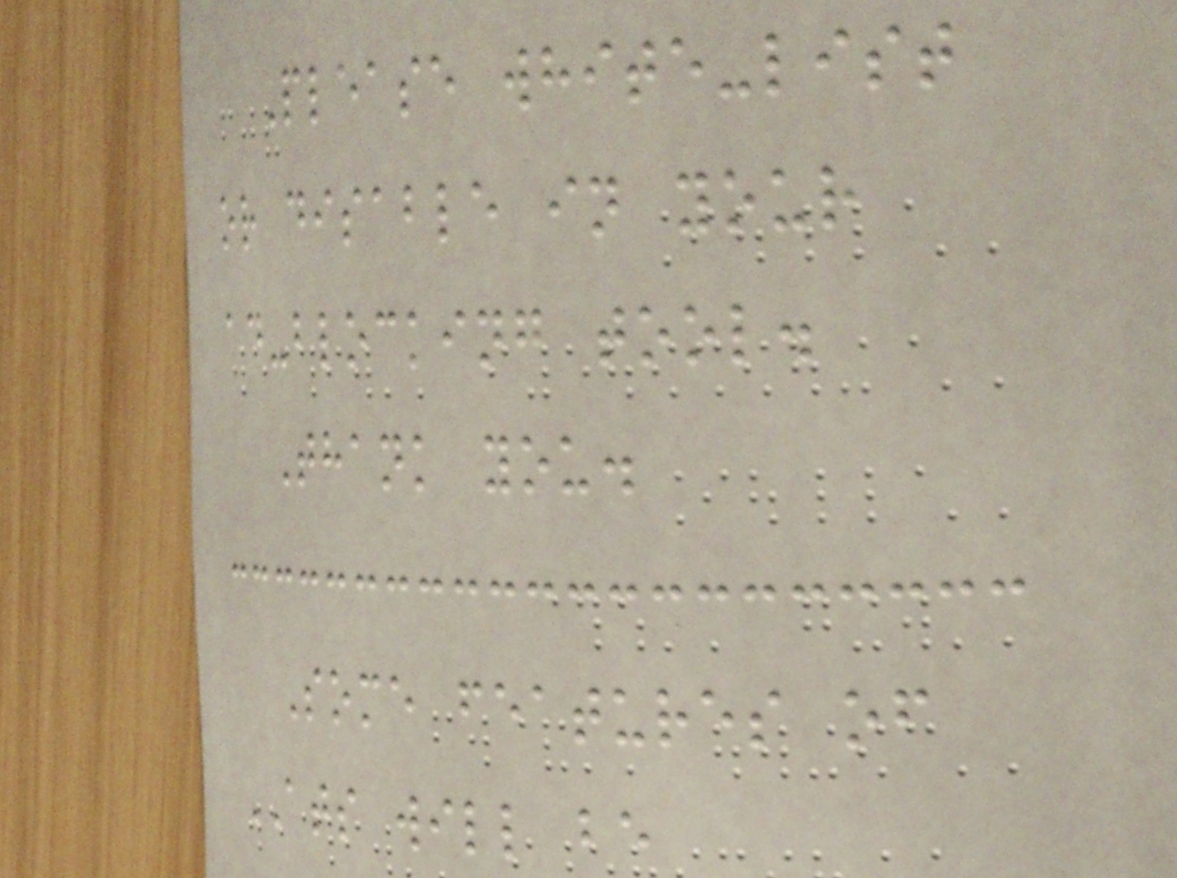Please white-list
or disable in your
ad-blocking tool.
Thank you.
Some features of
ATS will be
